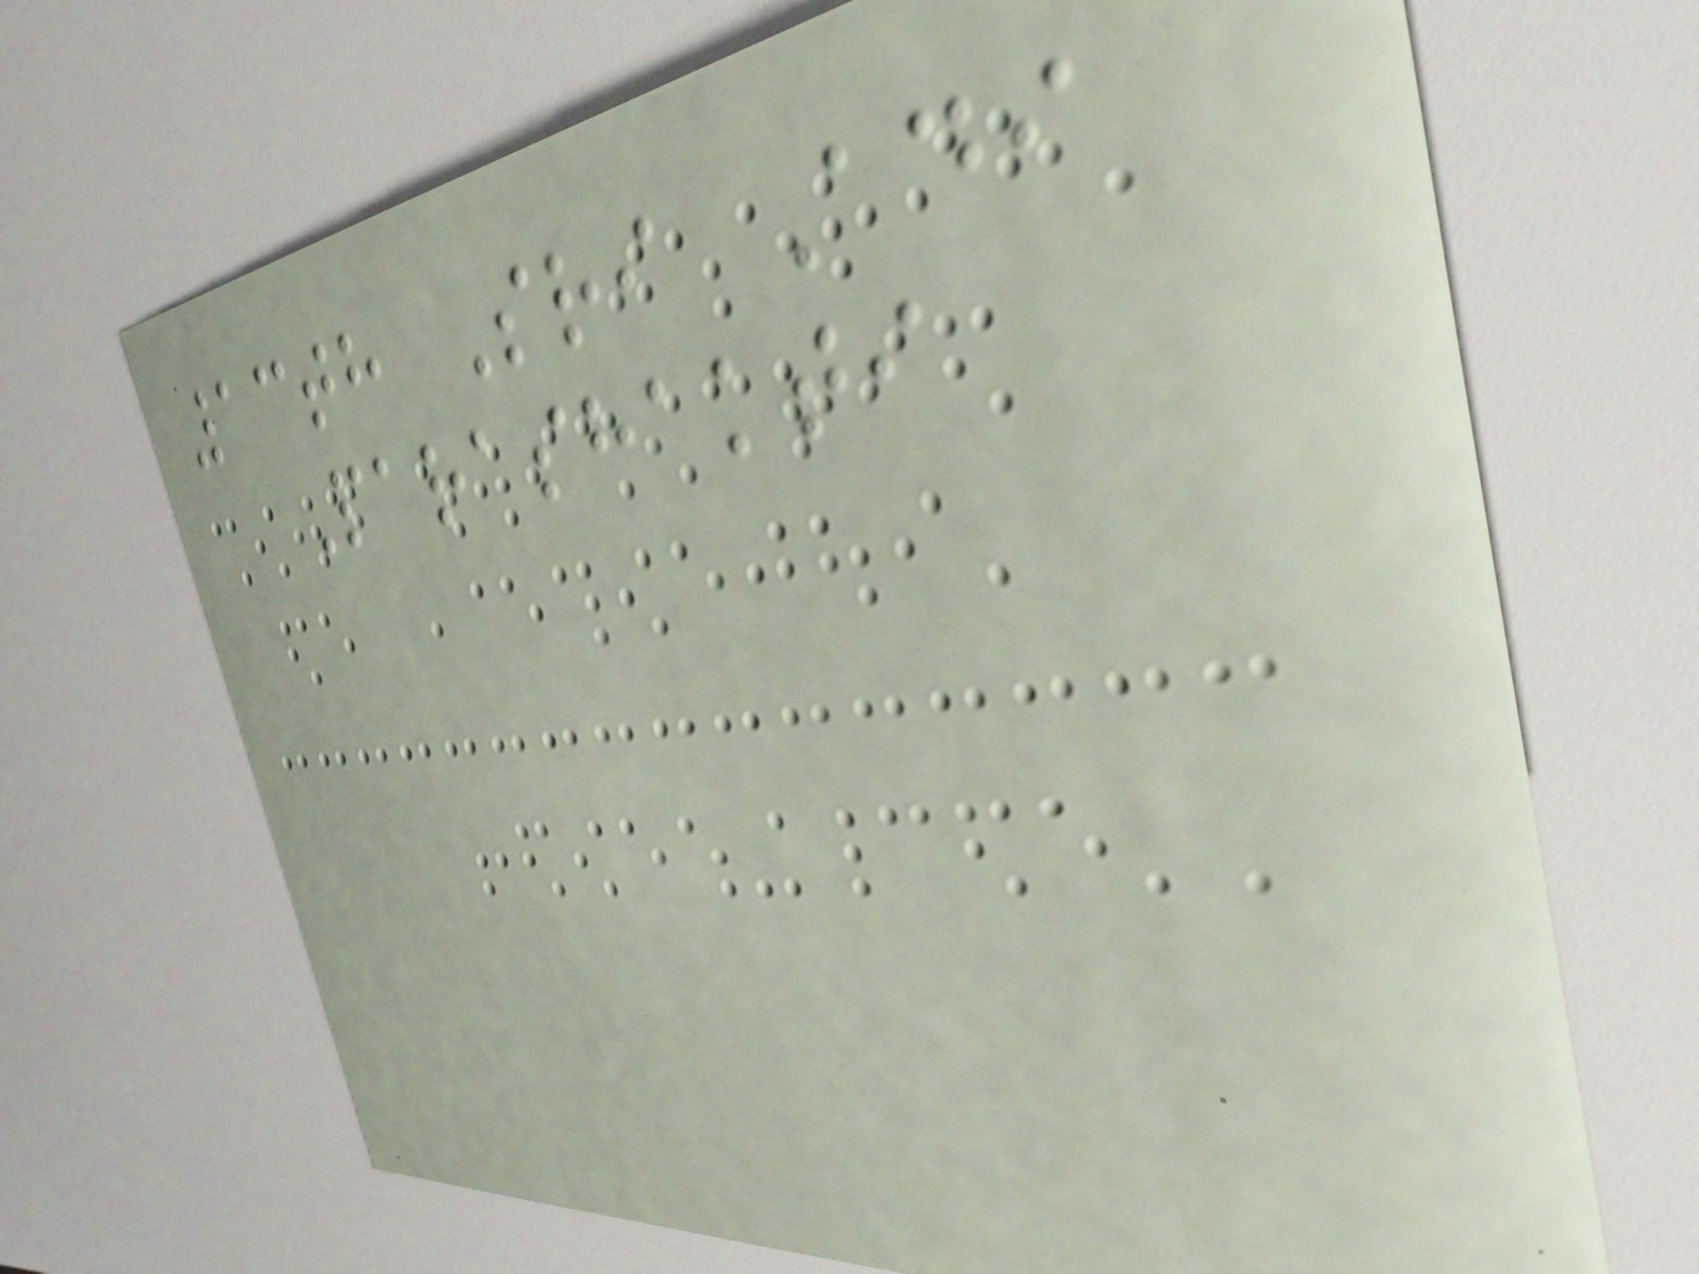13th Sri Adi
Parashakti
